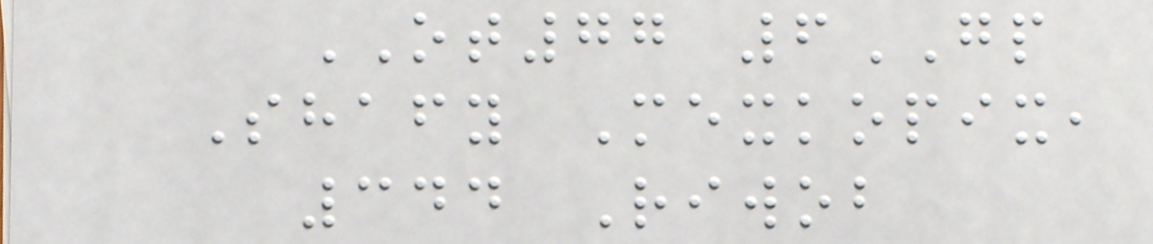OT77 6GP
Shafy Mexkopix,
344 Riwob
